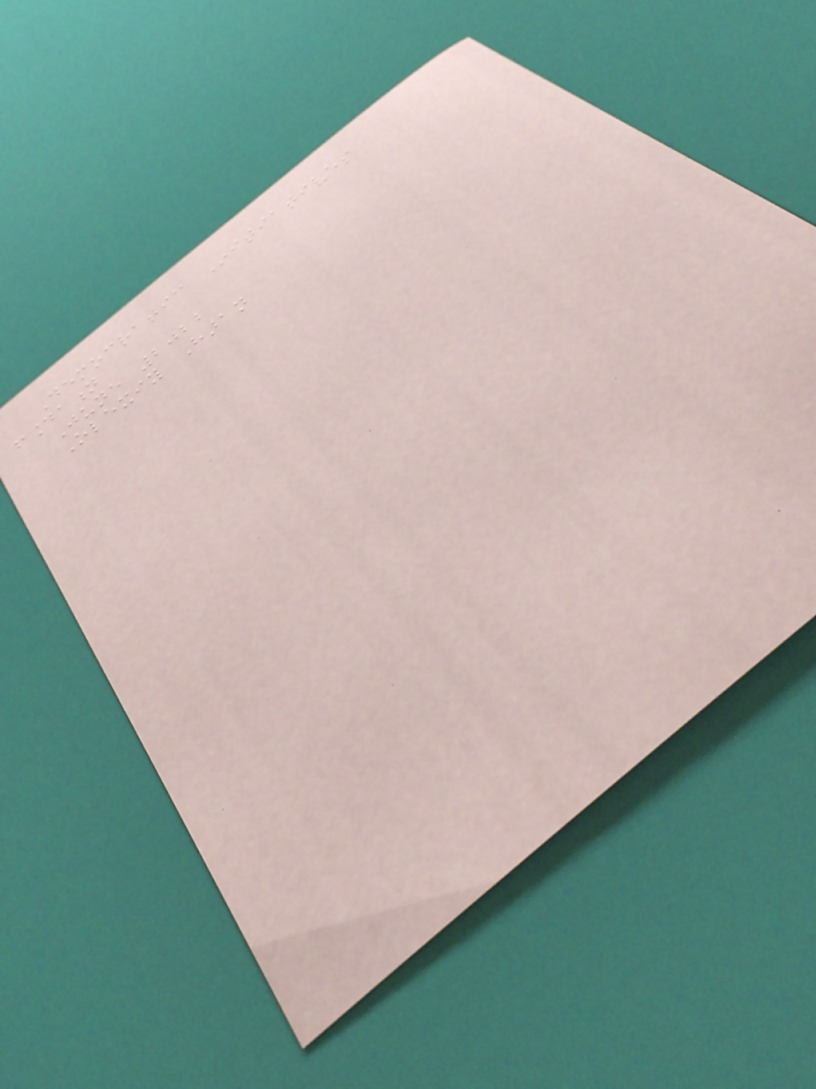Democratic Initiatives
foundation
June 2022
Olexiy Haran
